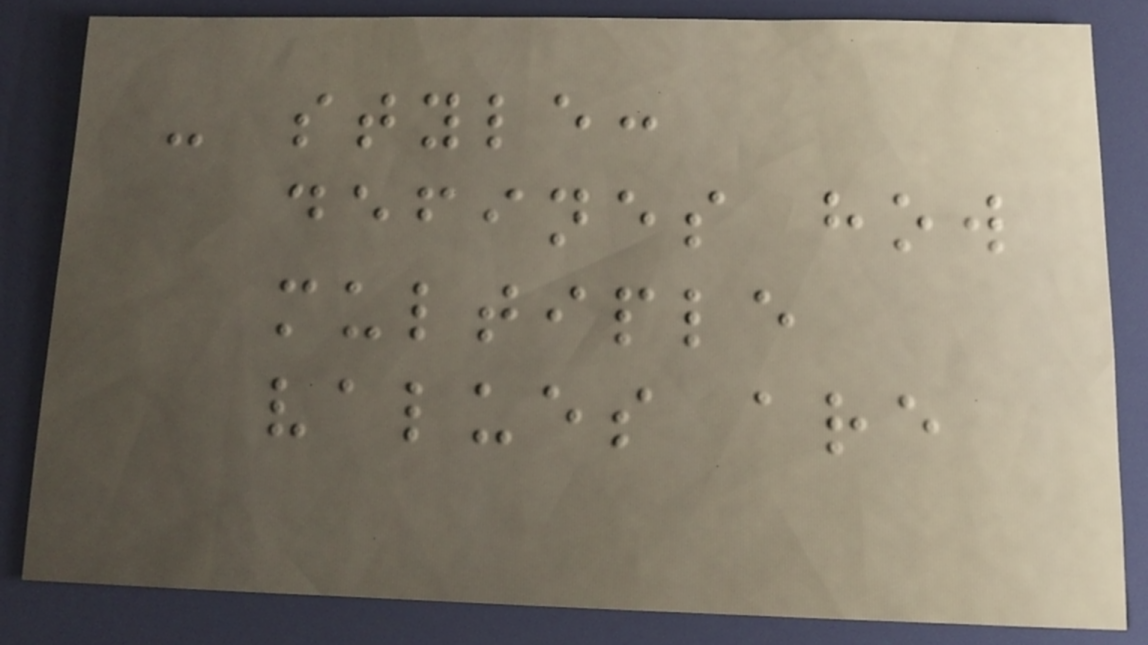- style:
defines how
multiple
values are
